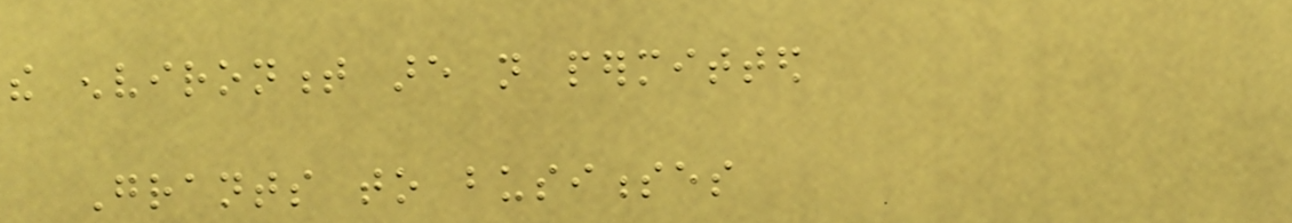the environment are not permitted
Grants to businesses
